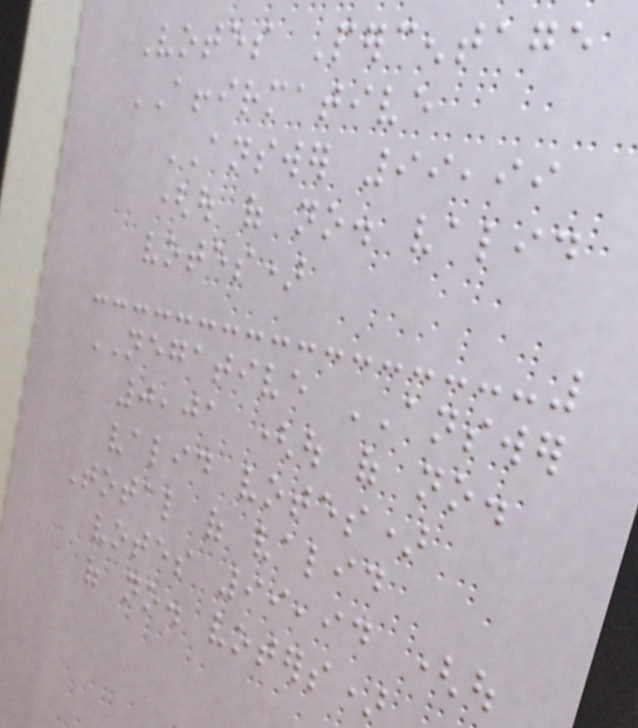Votes Percentage
AFFIRMATIVE
ANSWER 99,99
(out of no. valid
votes)
NEGATIVE ANSWER
0,01 (out of no.
valid votes)
Total of valid
votes 99,94 (out
of no. voters)
